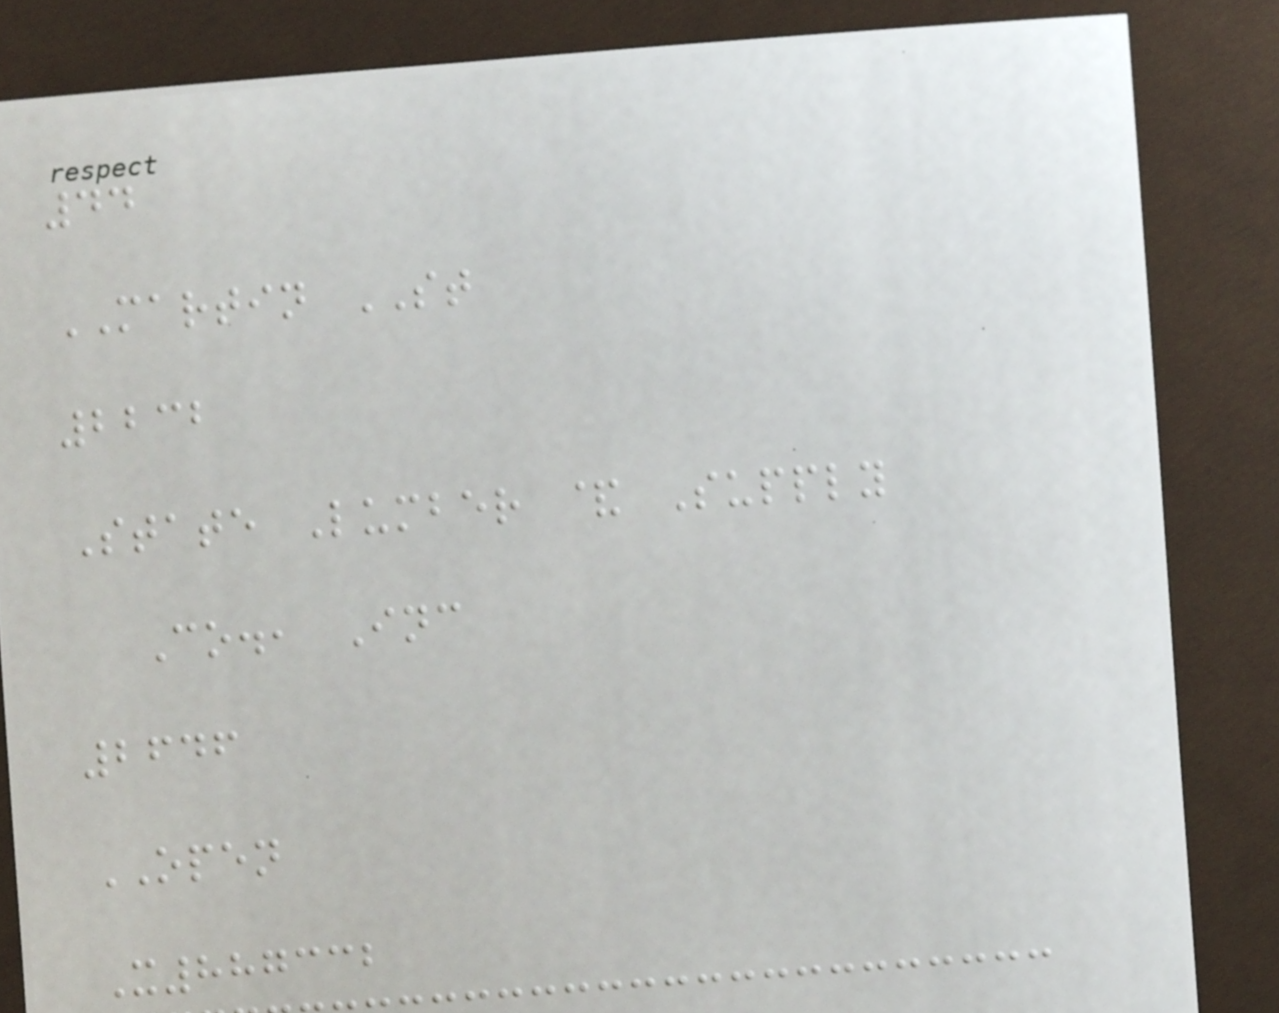44
MARTIN ST
2232
State Lumber & Supply
Co., Inc
2646
OPEN
X887332
